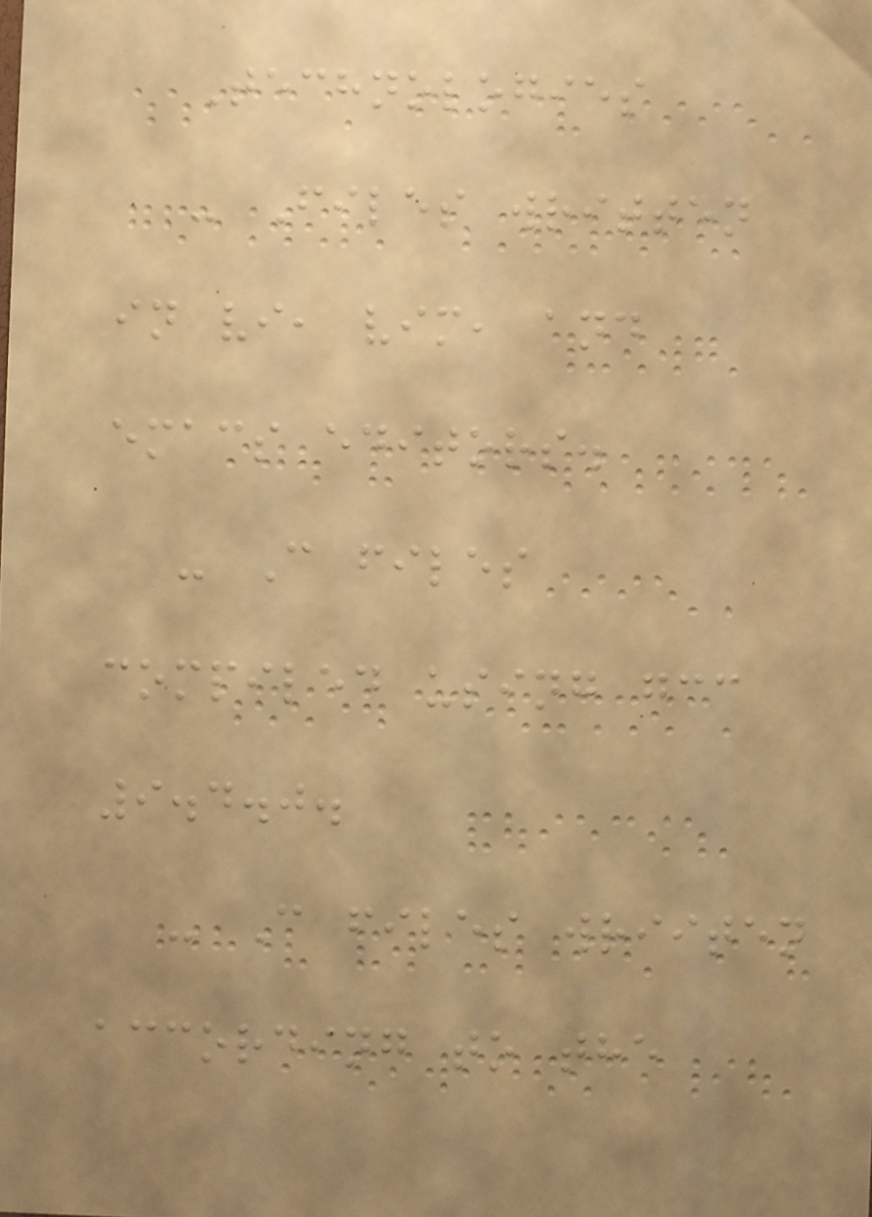Technologies
- Files written
in vi, vim, and
emacs editors.
- C files
compiled using gcc
9.4.0.
- C files wriiten
according to the
